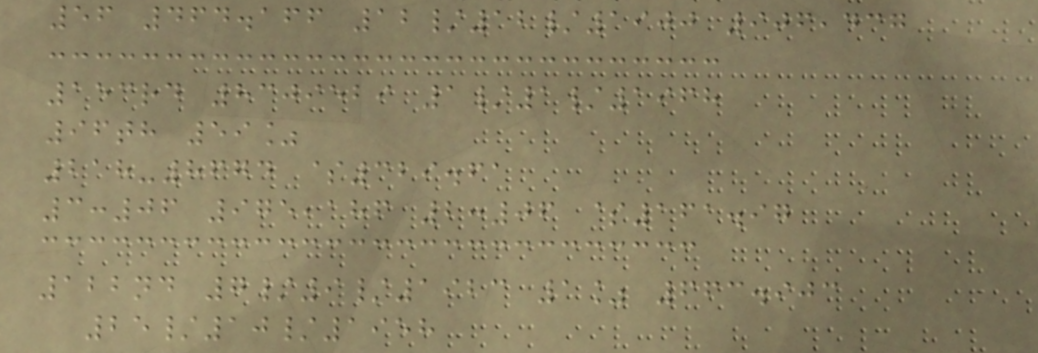56 464.166 12/12/1900 906,437
153rd 8309529 1/1/1968
96th 59%
218-8674 $329.61
3:06 975,186 2:06 $161.97
122nd 7/9/1923 1% 663.903
25/10/1958
